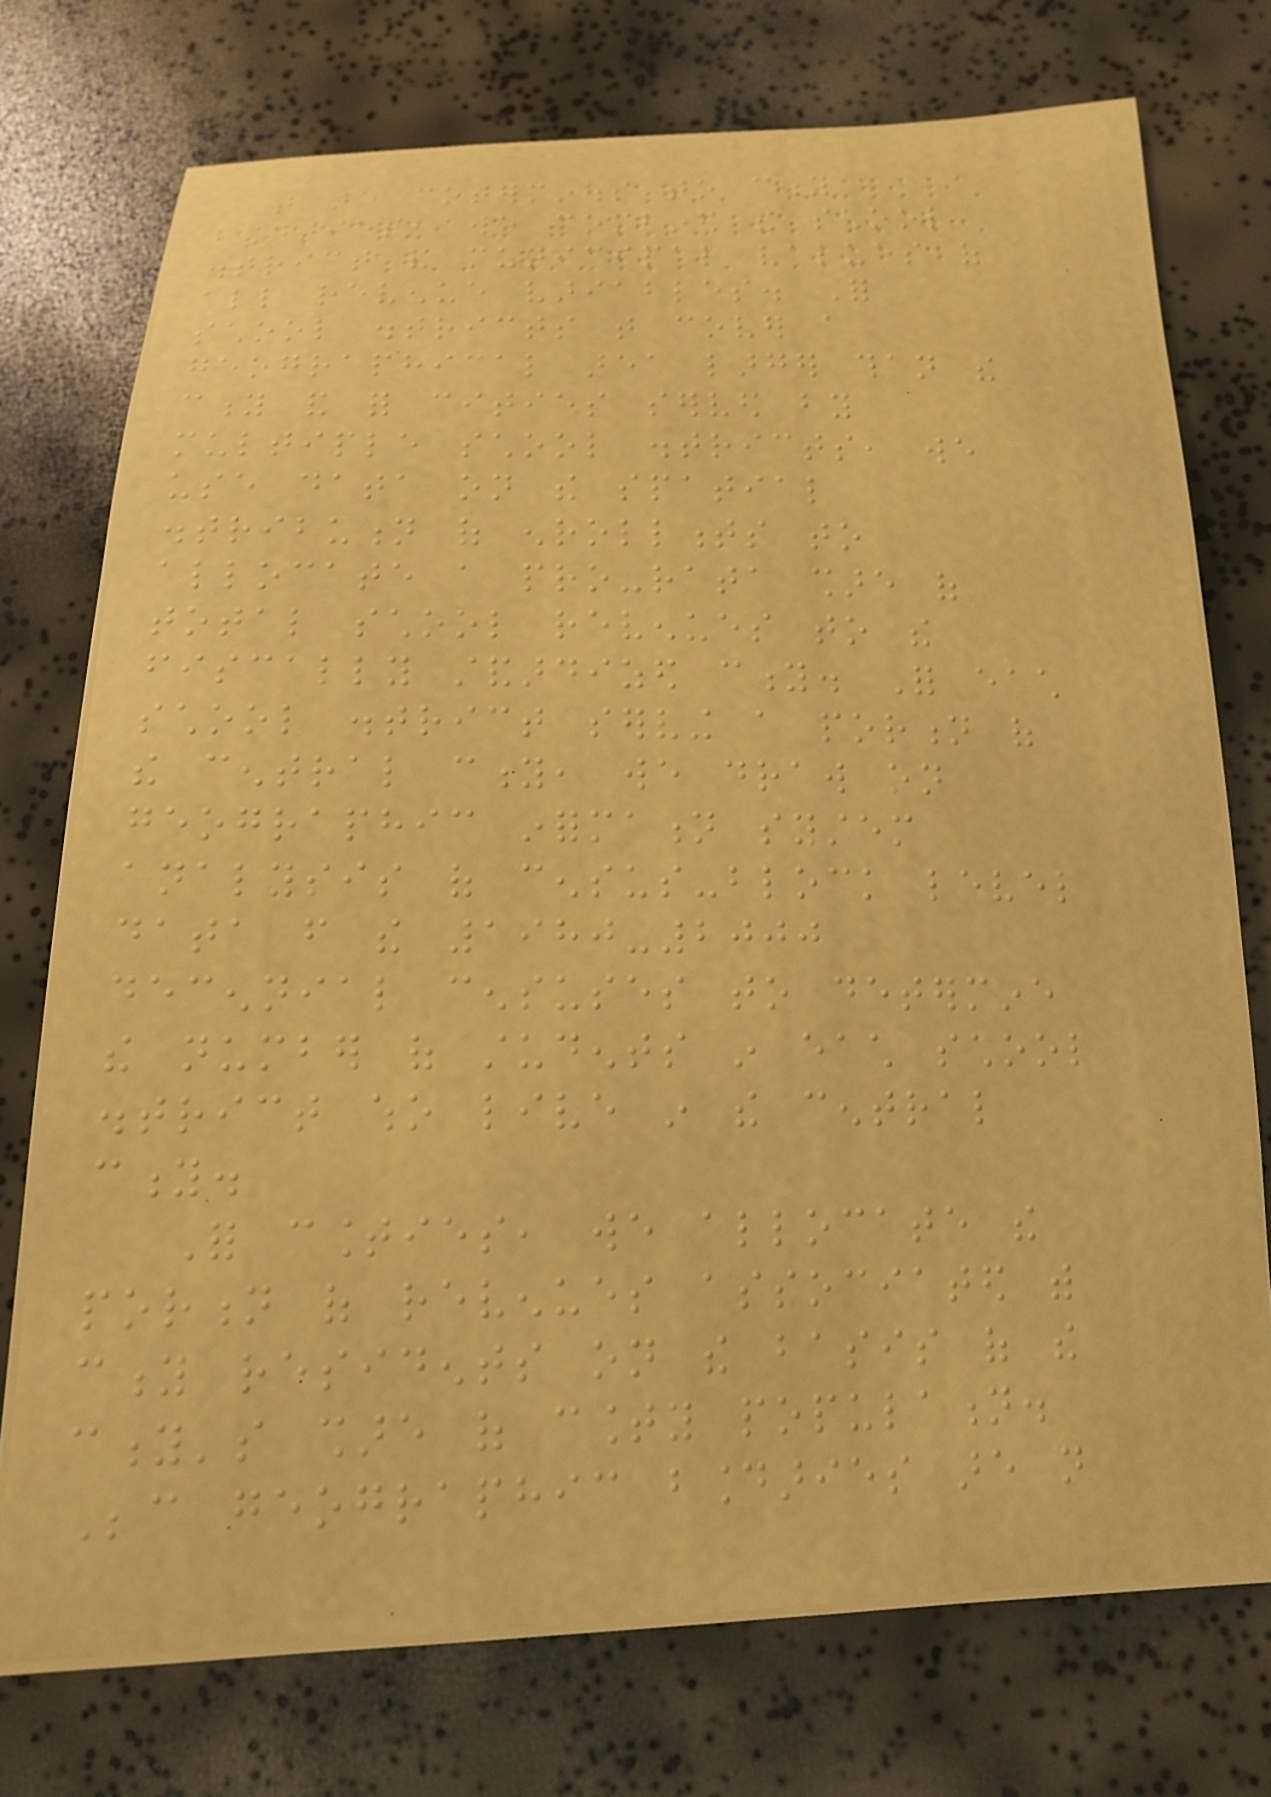that are coterminous to city
boundaries, we combined the school
district and municipal values of
all revenue variables. For
school districts that cover a
geographical area larger than the
city and for cities served by
multiple school districts, we
use data on the spatial
distribution of enrollments to
allocate a pro-rata share of
total school revenues to the
fiscally standardized city. For each
school district serving a portion of
the central city, we draw on
geographic information system
analysis of census-block level
data from the 1980-2000
decennial censuses to determine
the number of students in each school
district who live in the central
city.
For counties, we allocate the
portion of revenues associated with
city residents on the basis of the
city's share of county population.
Because geographic boundaries are not
